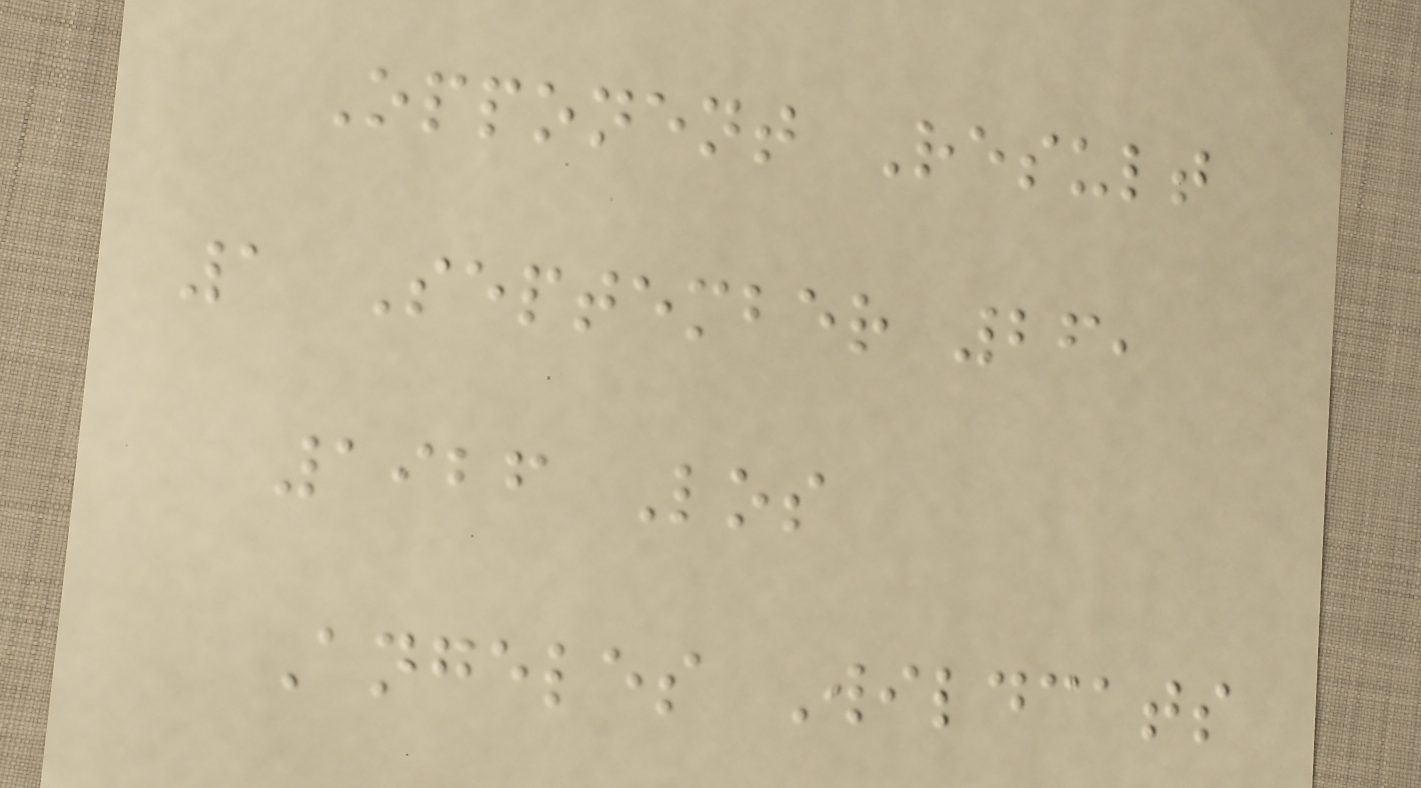Opponent Result
1 September 26,
1926 Los
Angeles Wildcats
